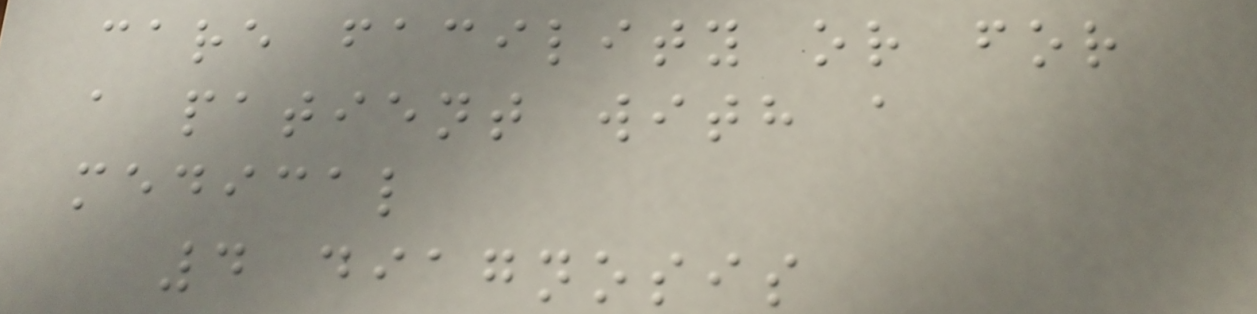care facility or for
a patient with a
medical
4 diagnosis
